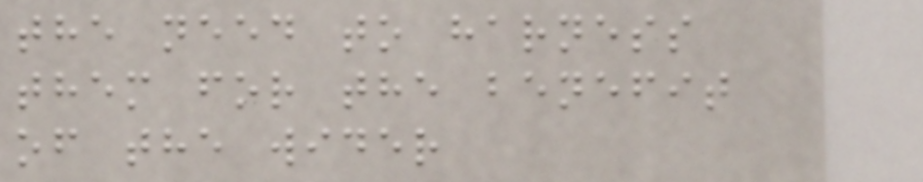the need to harness
them for the benefit
of the wider
